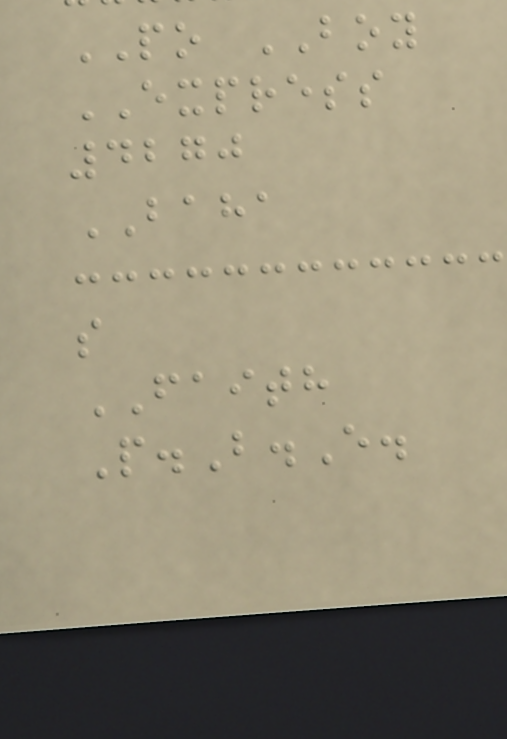PO BOY
EXPRESS
4270
BAHA
s
FAITH
P.B.E.
